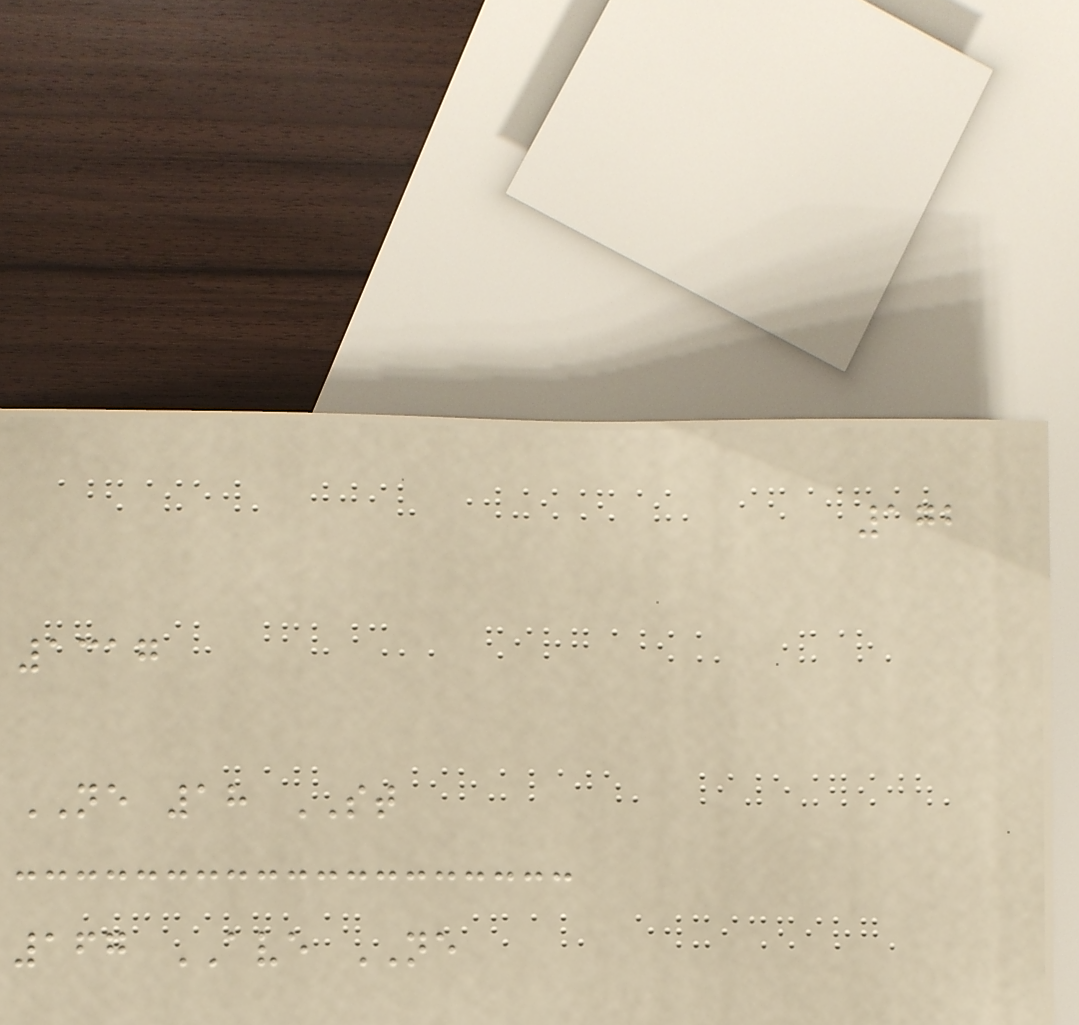172
1317
NE 18 ST
167 AVE NE
